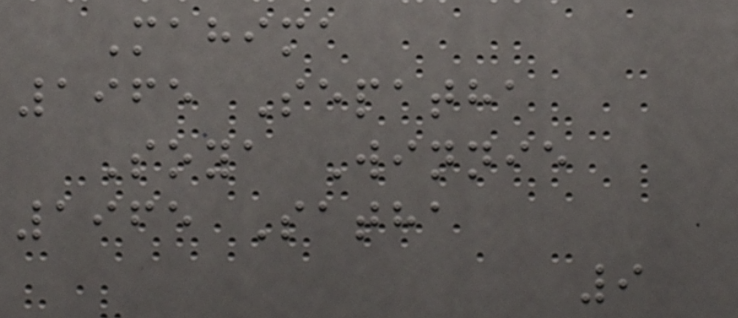Mahima
1965 Sepatha
Soya Winnie
1965 Satha
9
